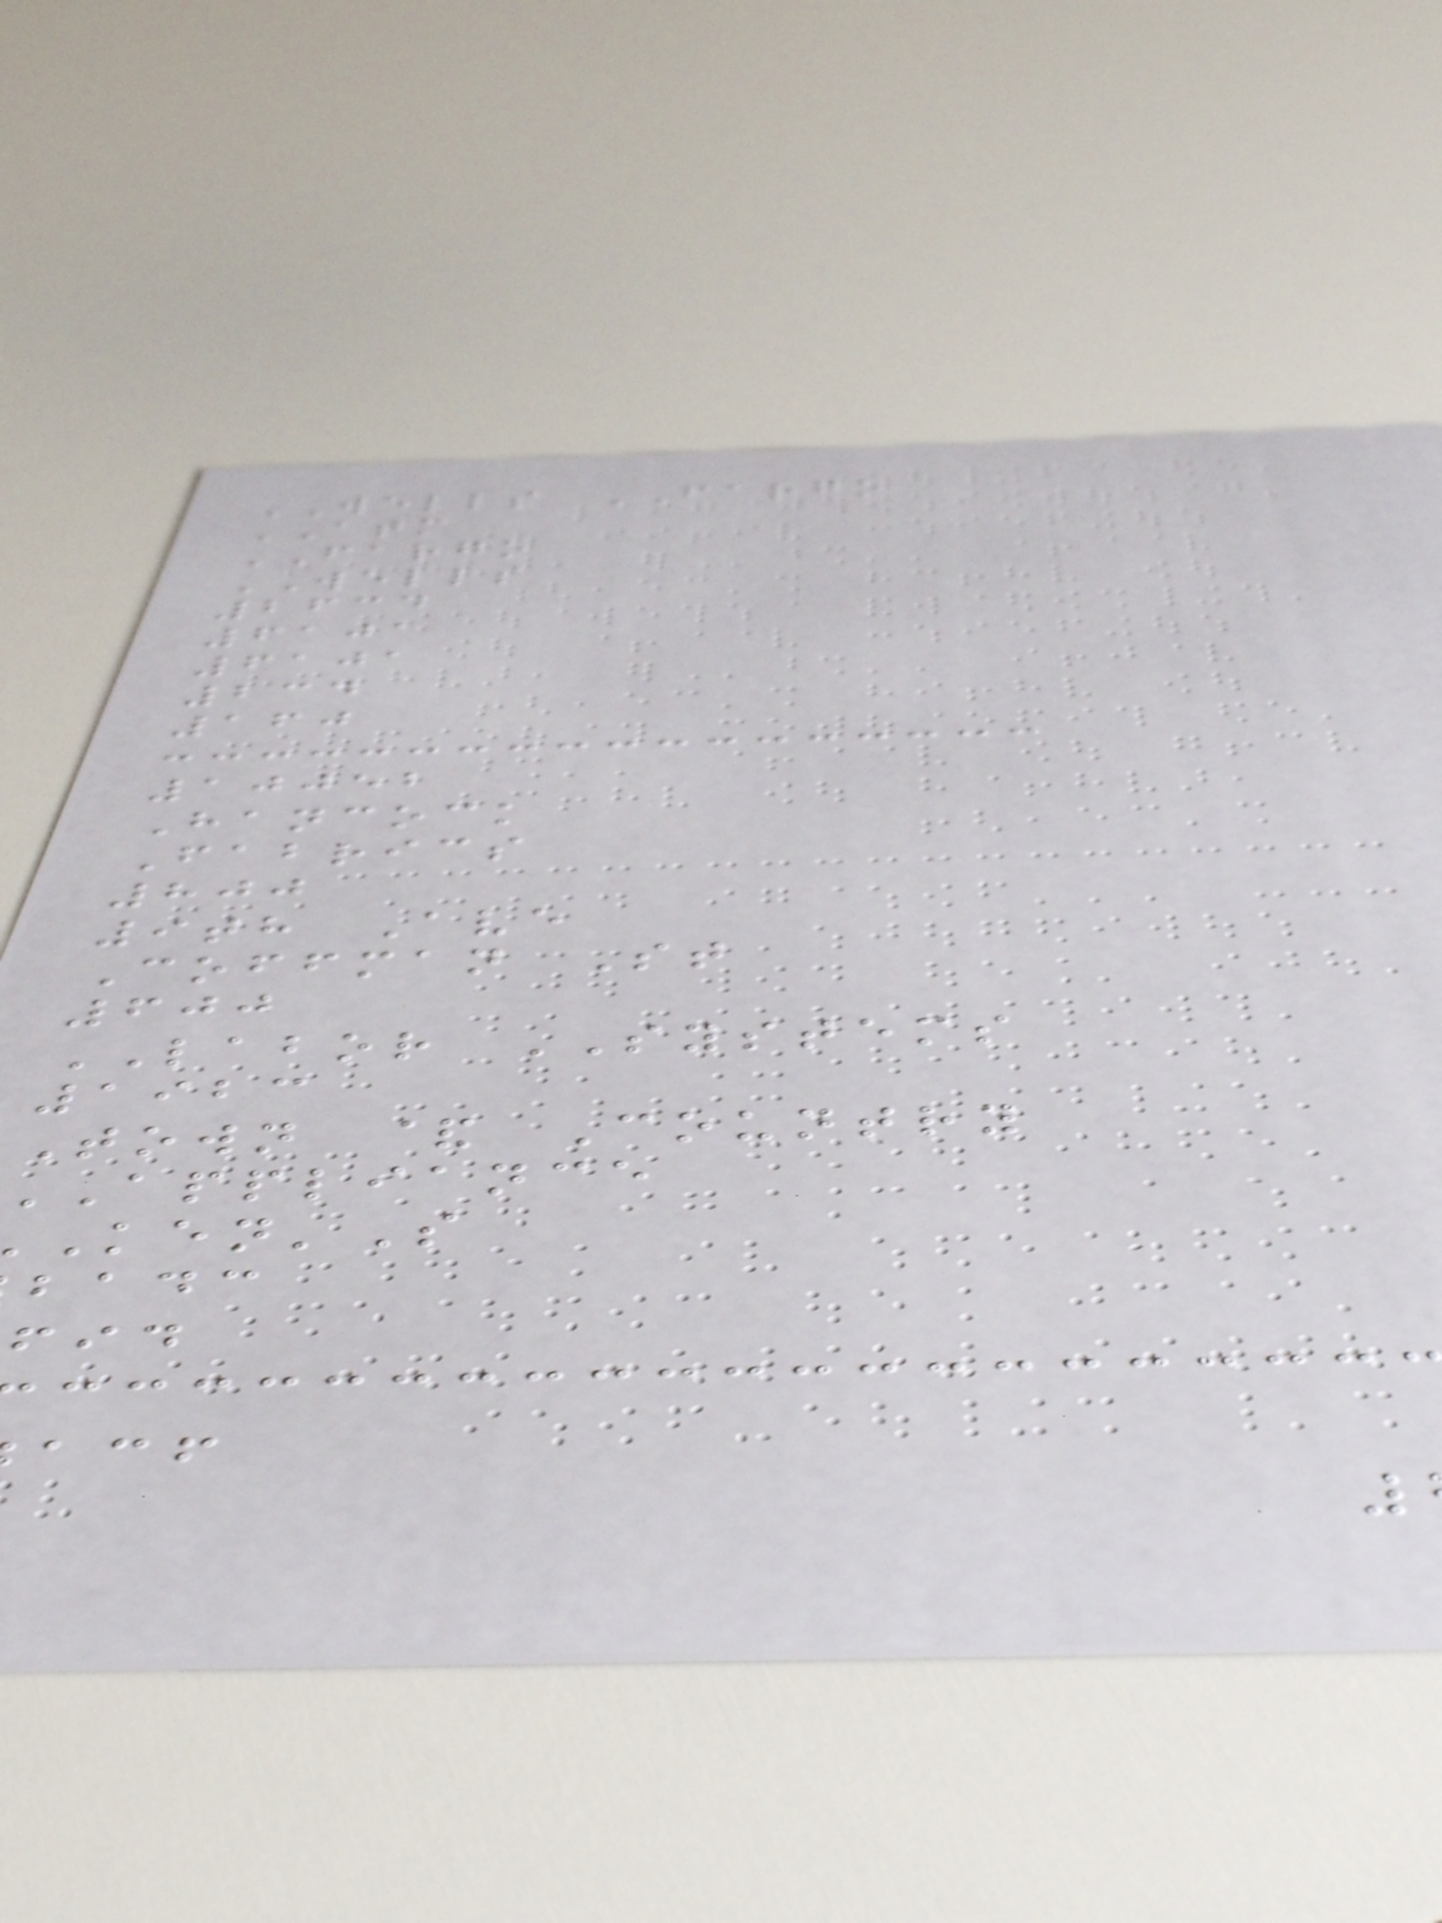WELLS FARGO
ATM
FARGO
WELLS
2634
6101
6101
234
160
10052
Hancock
Fabrics
800
9th Ave
Coffman St
600
LABOR SYSTEMS
1923
Town & Country
appliance
badc
